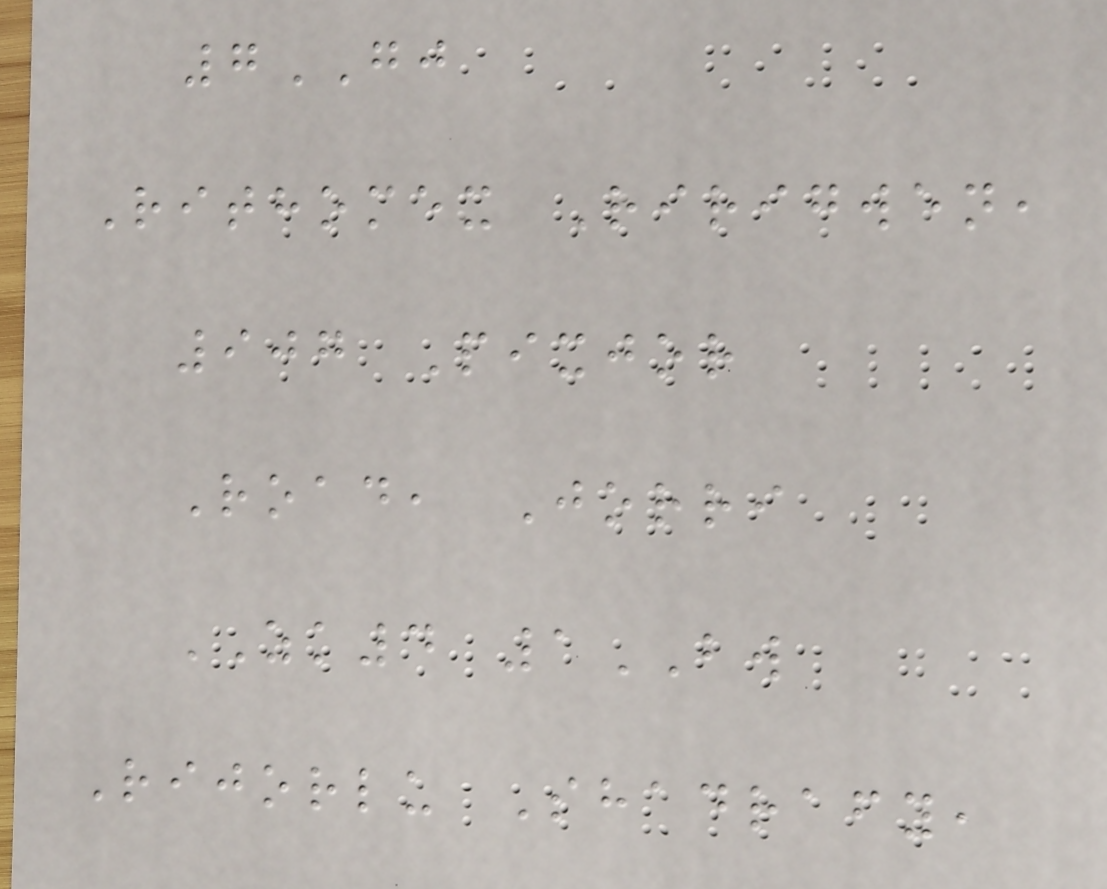7GJ
Rithomex Ririgwen,
907 Pixjor
Road, Jorri
ZK4 1BW
Rijorlu Shadrafy,
